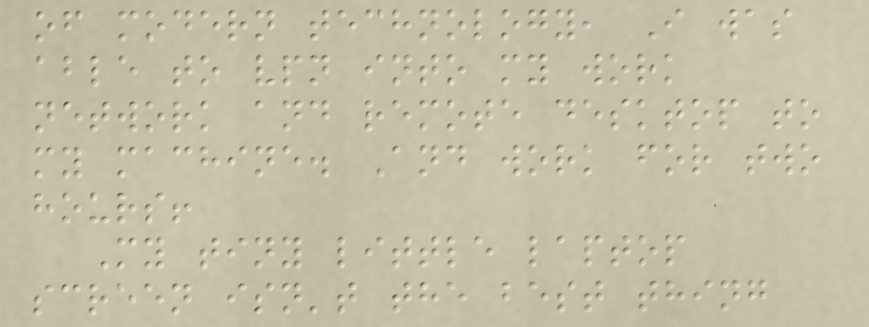of modern technology, I was
able to vpn into my work
network and remote desktop to
my machine. And work for two
hours!
My tiny little laptop
screen isn't the best thing
